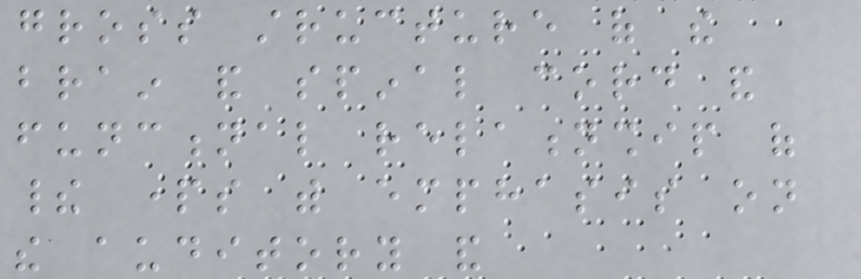gross structure of the
brain and spinal cord and
functional relationship of
their parts with emphasis on
the auditory and
